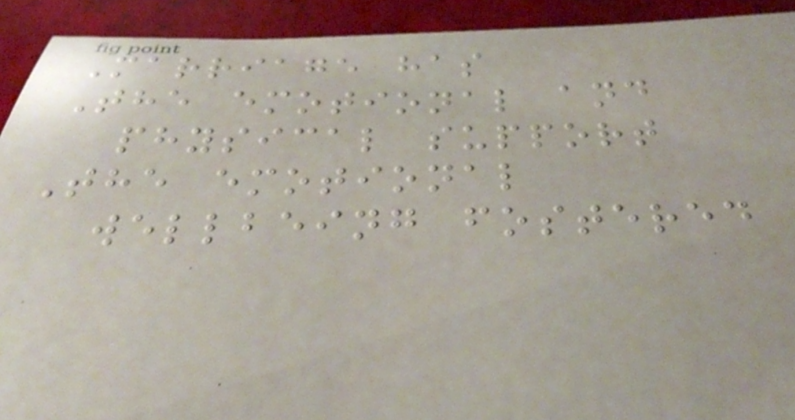Marriage has
The emotional and
physical support
The emotional
wellbeing fostered
